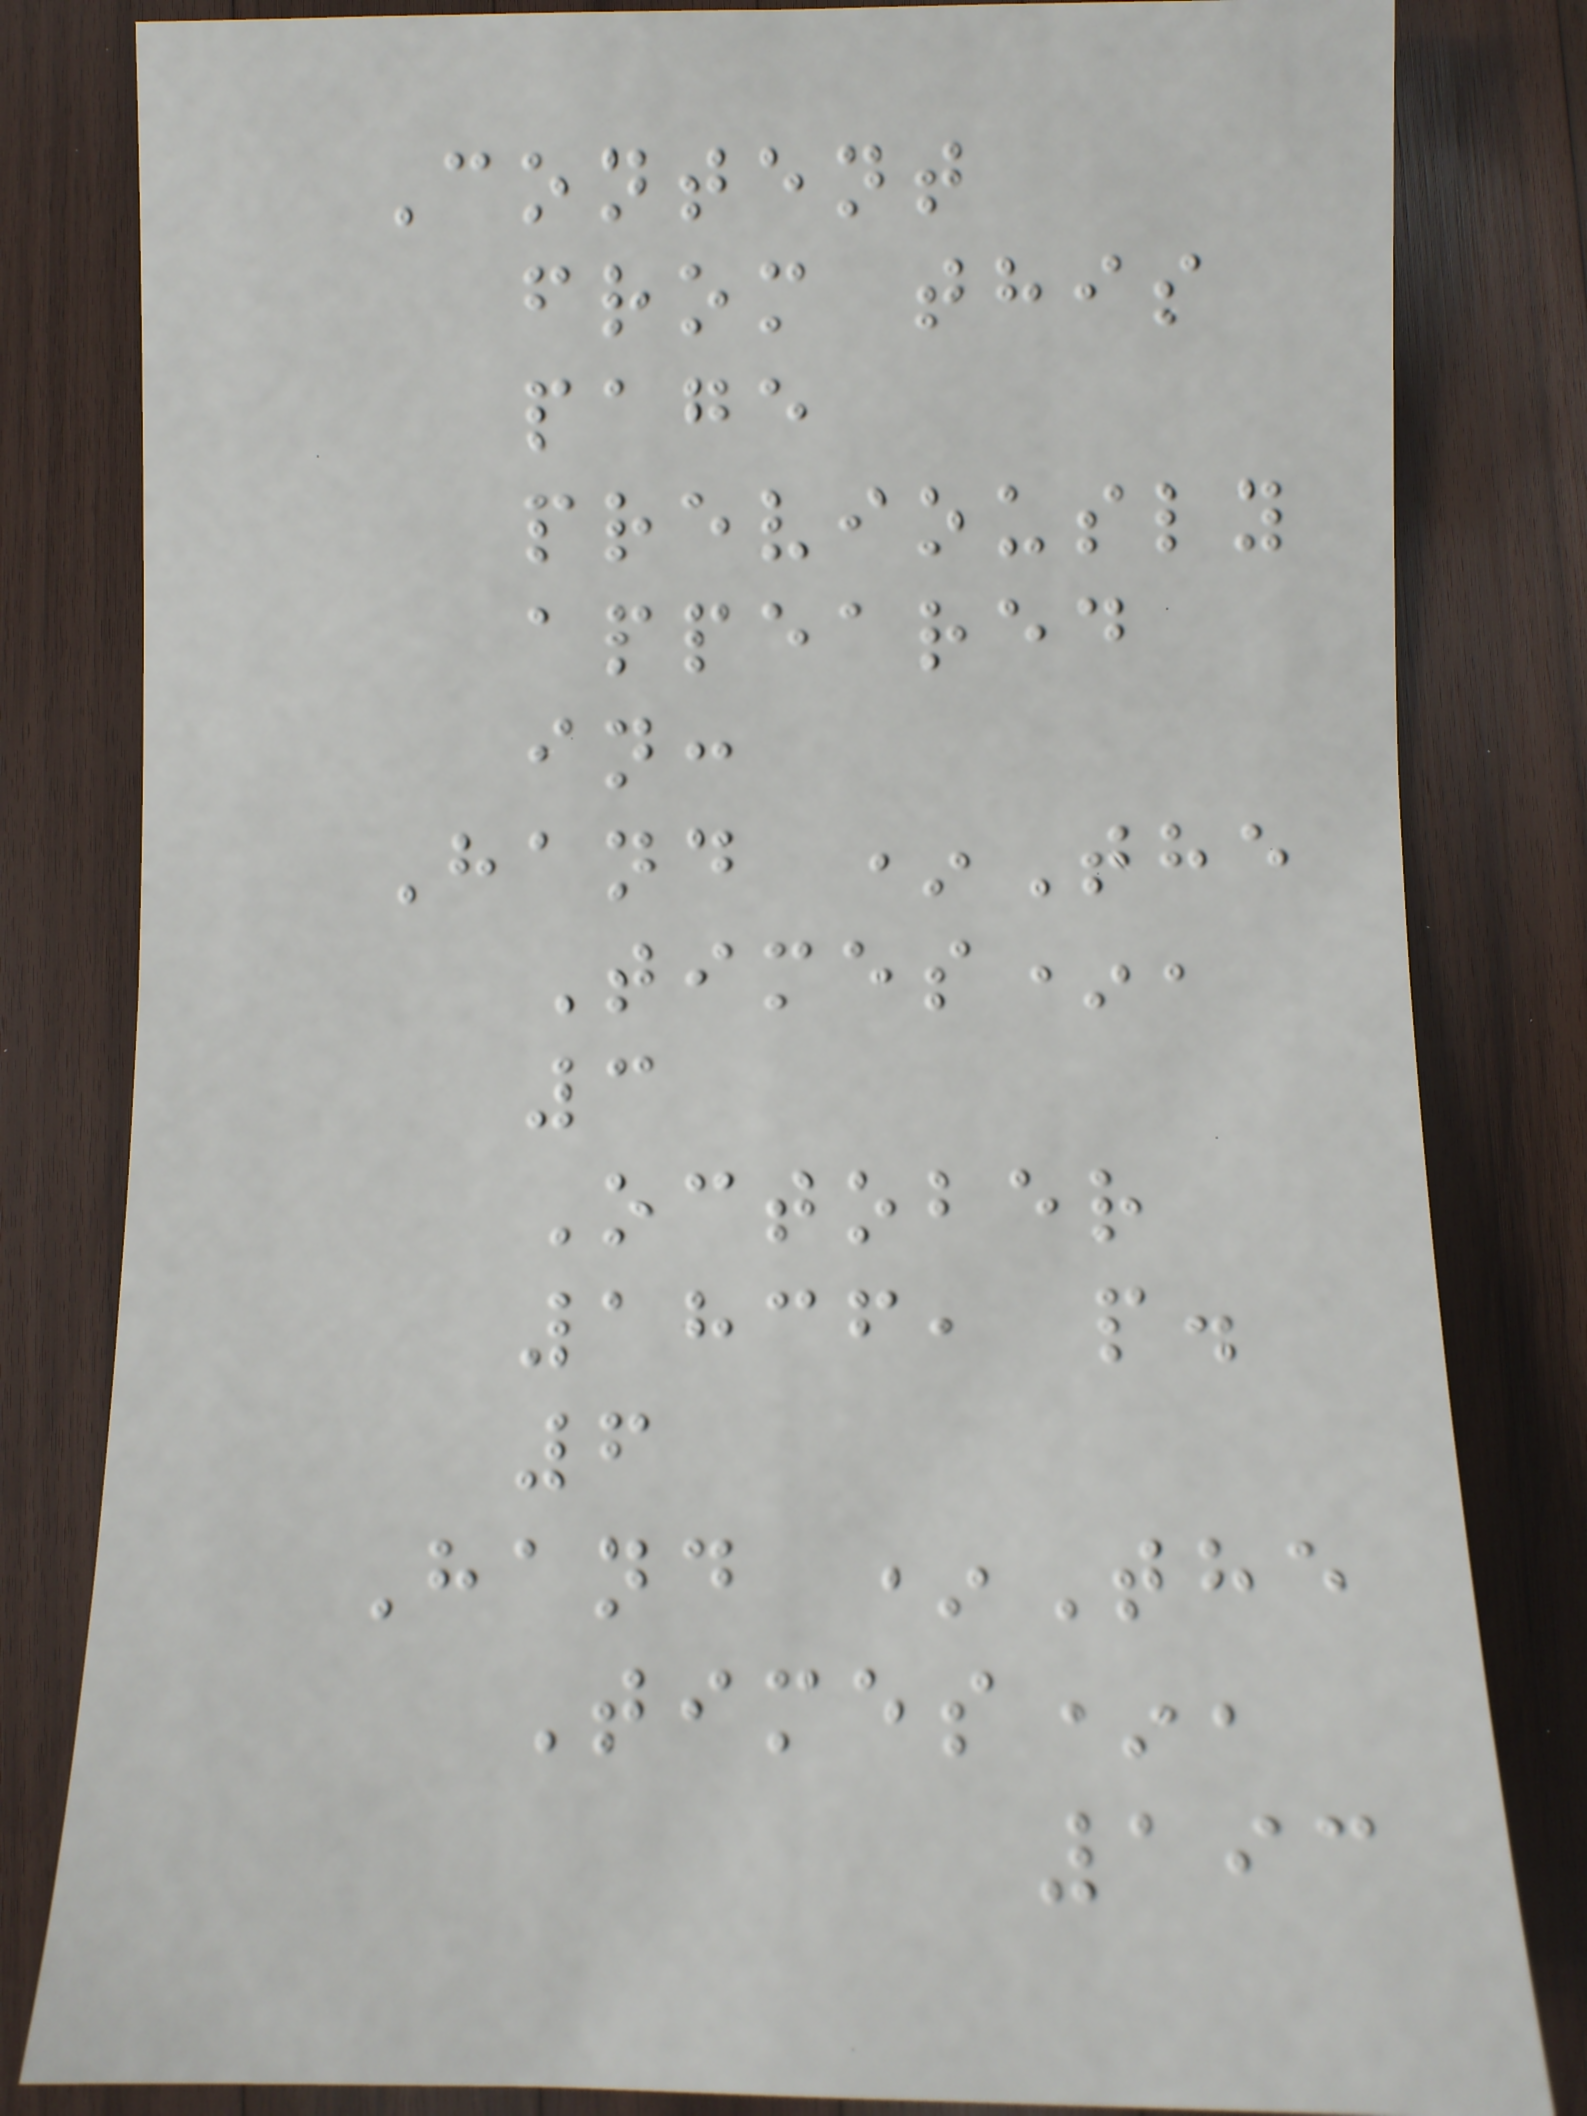Content
from this
page
previously
appeared
in:
Hand *The
Times*,
3
October
1836, p.
6
Hand *The
Times*,
193
